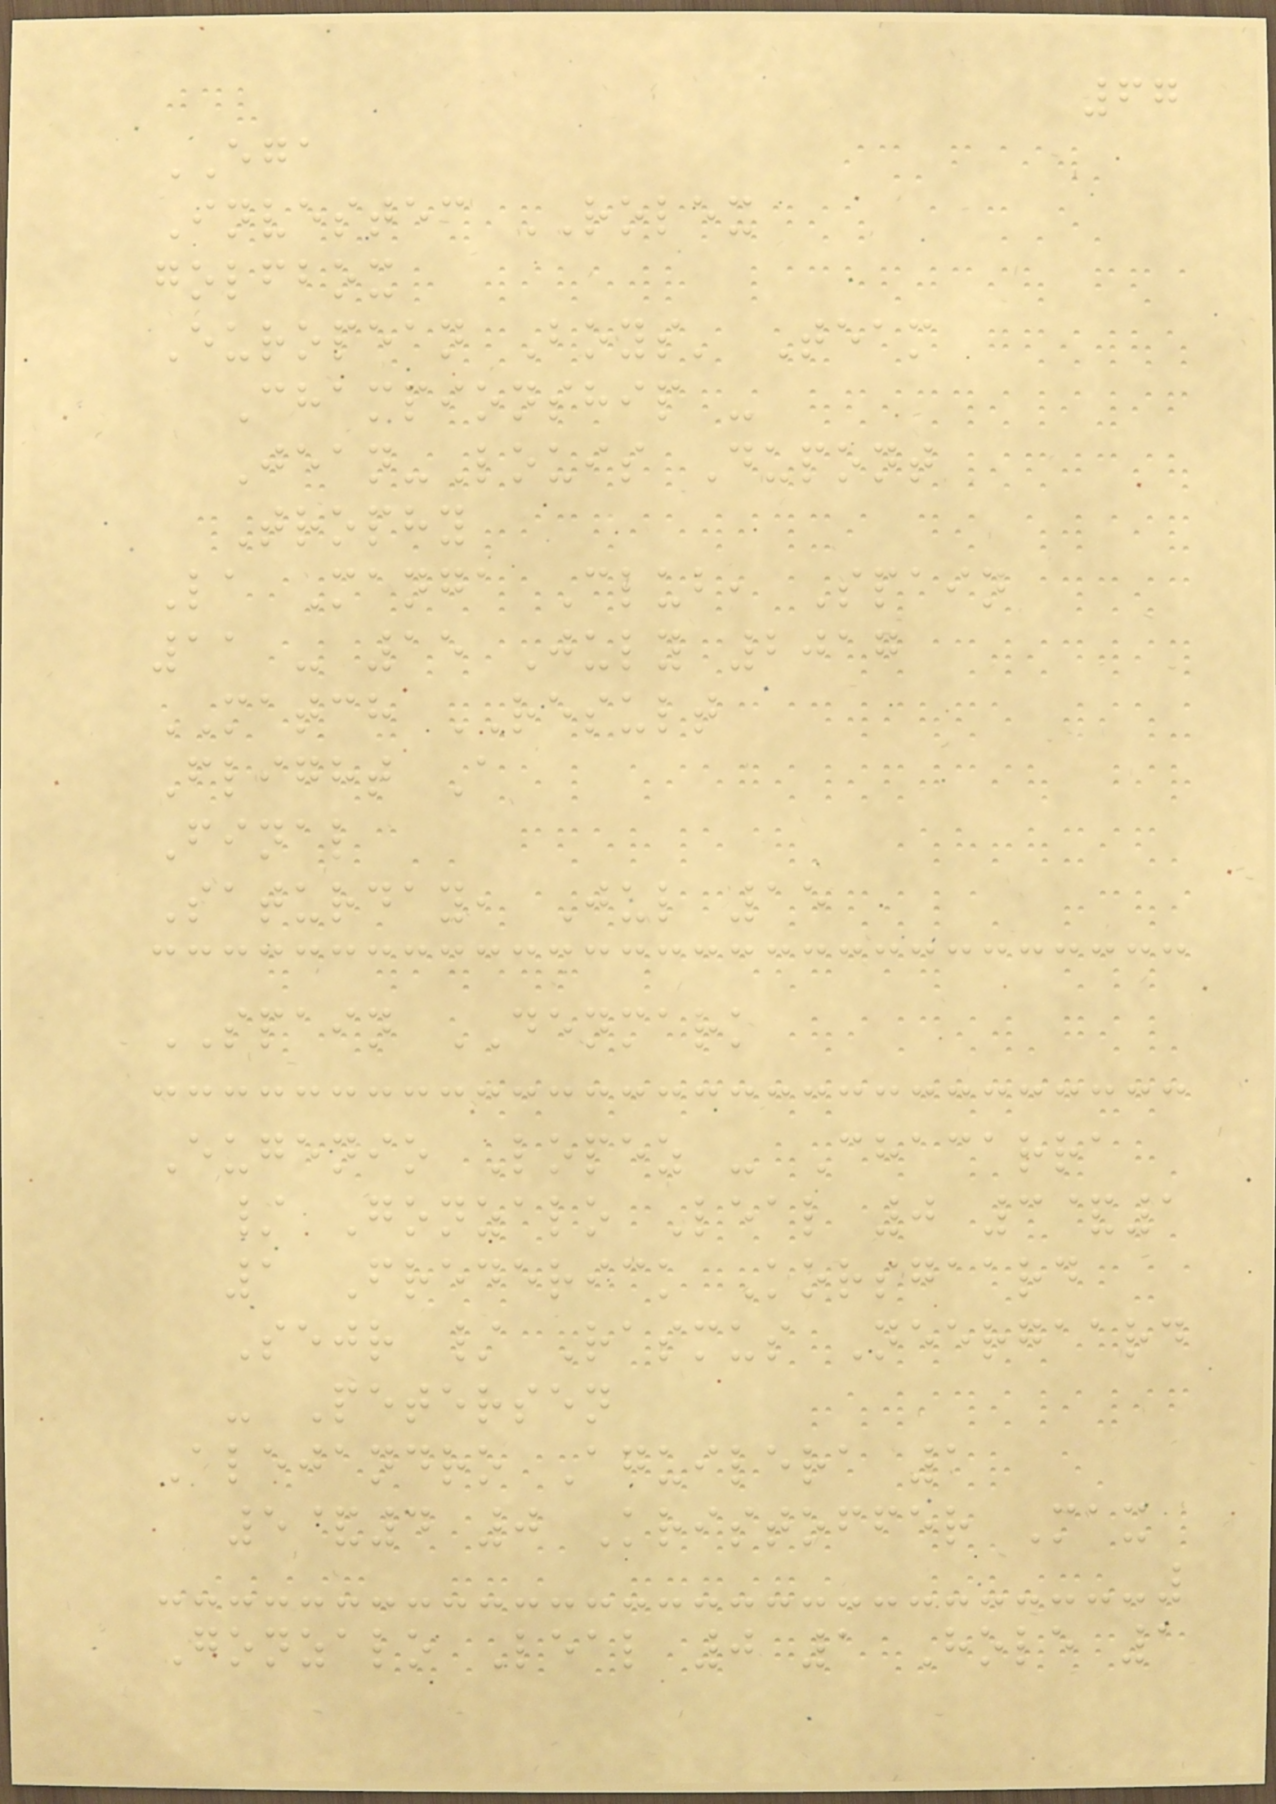67
EGA
Investec ROLEX
golfbox
European Boys' Team
Championship -
Jean-Louis Dupont
Trophy
La Manga Club, Spain
11 - 15 July 2017
MATCH RESULT
Flight A
Final
Saturday, Jul 15
SPAIN DENMARK
Eugenio Lopez - Chacarra
/ Gonzalo Leal 0 3&1
1 Frederick Korsgaard
Sejr / Rasmus Neergaard
- Petersen
Alejandro Aguilera 1
5&4 0 Kristoffer Max
Gonzalo Leal 0 1 Hole 1
